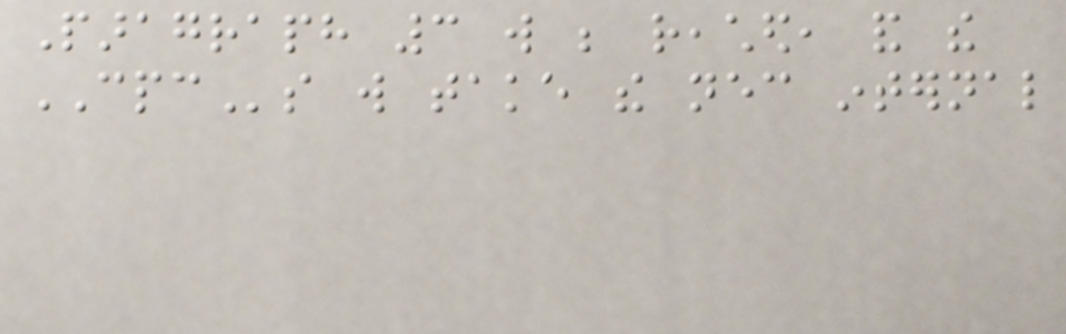Paragraph 3 will be reached, and the
CPCs will take the necessary internal
